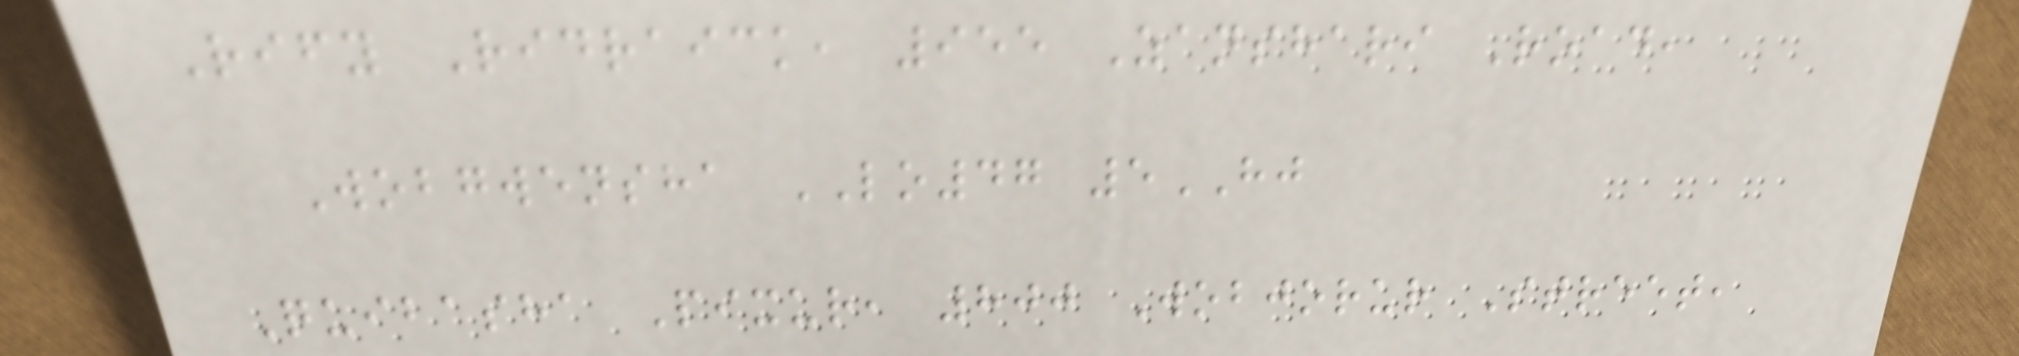Rify Ridraick, 955 Zanshari Road,
Wobgwensha LO47 5HJ
Quibasha Pixur, 800 Wobjorur Street,
